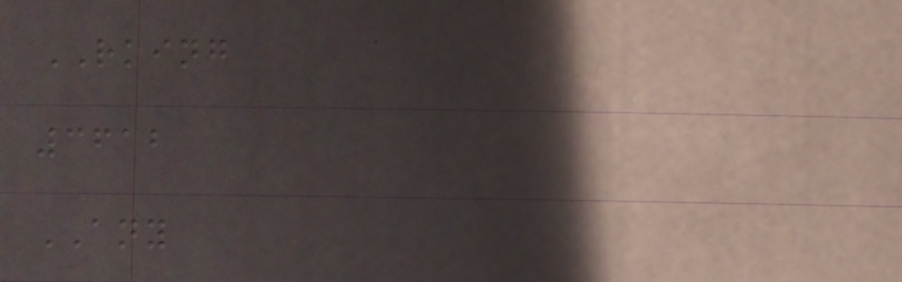RKING
3612
ANY
